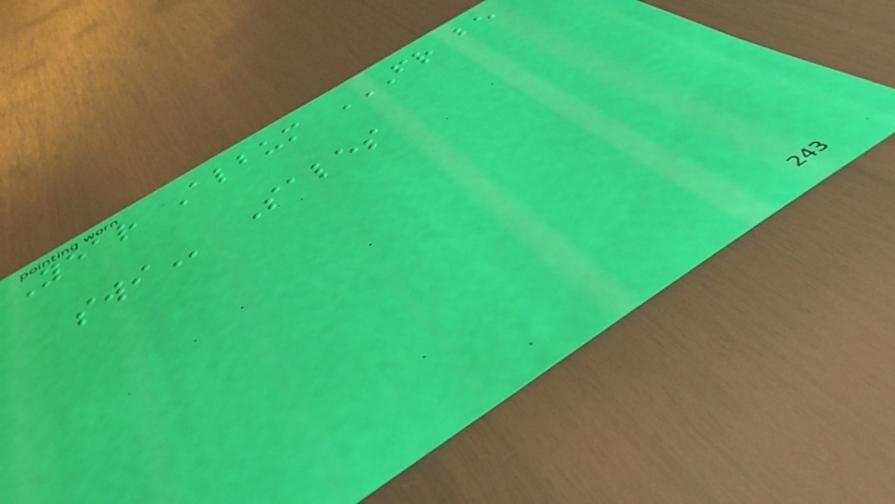Year Album FR BE
SWI Sales
